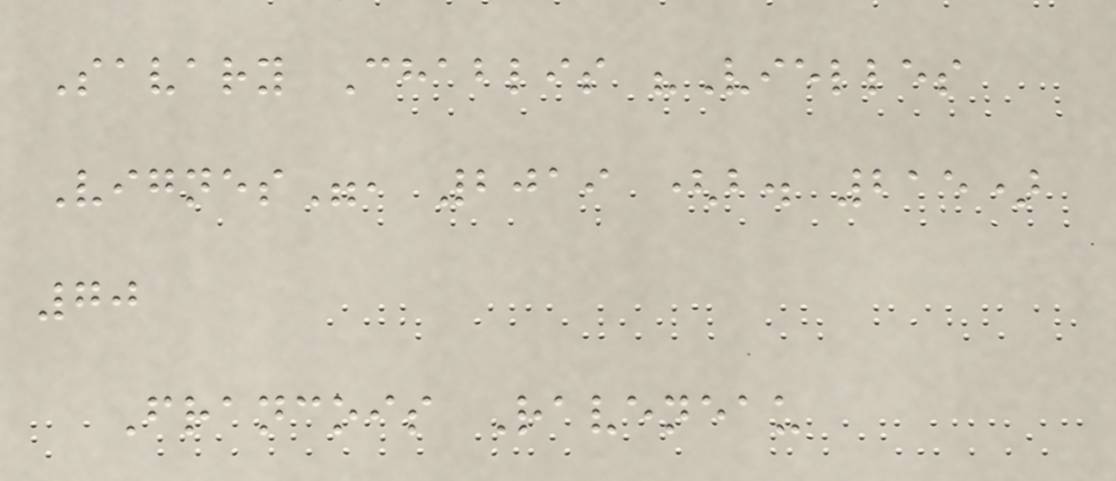Savary Chablis "Vielles
Vignes", 2019 (b. 215)
70
Francois Raveneau
